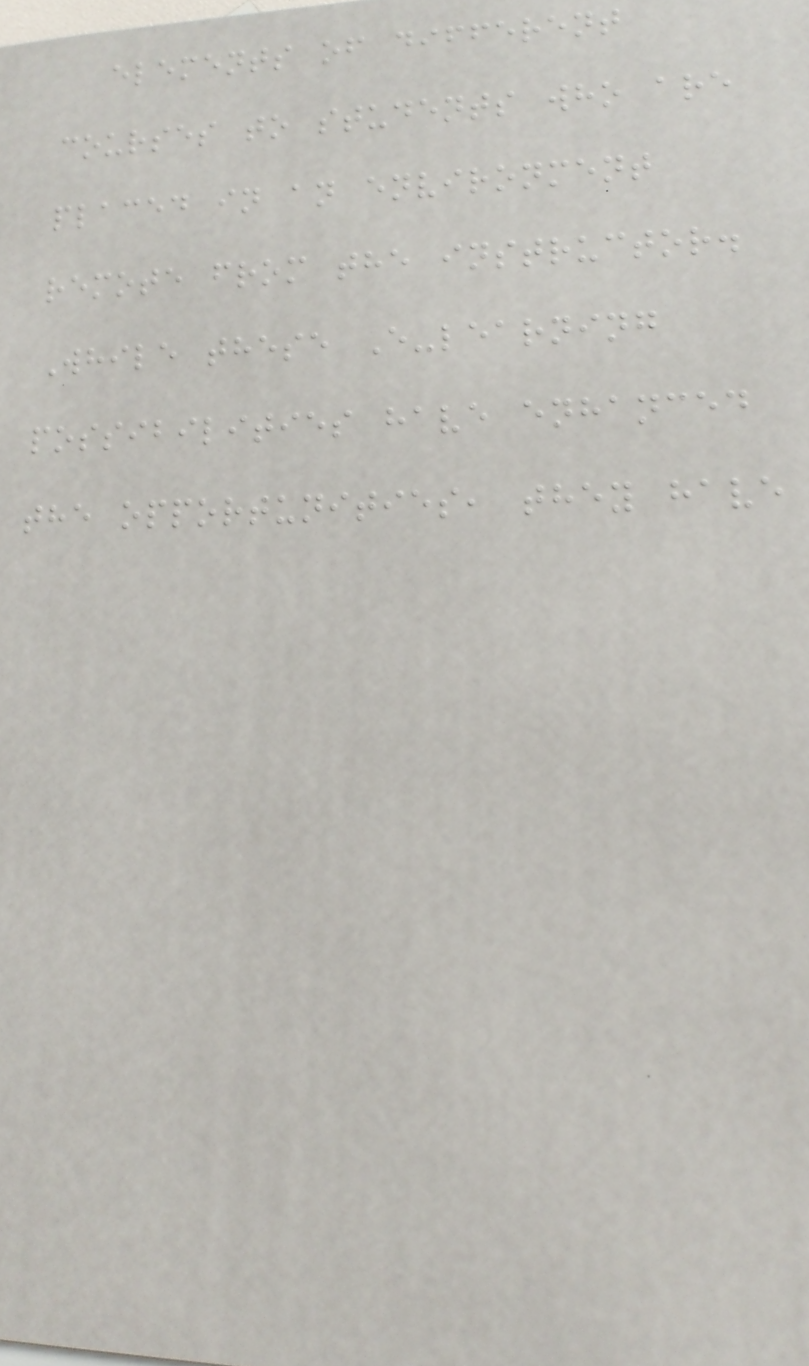elements of different
courses to students who are
placed in an environment
remote from the instructor.
While these E-learning
possibilities have enhanced
the opportunities, they have
